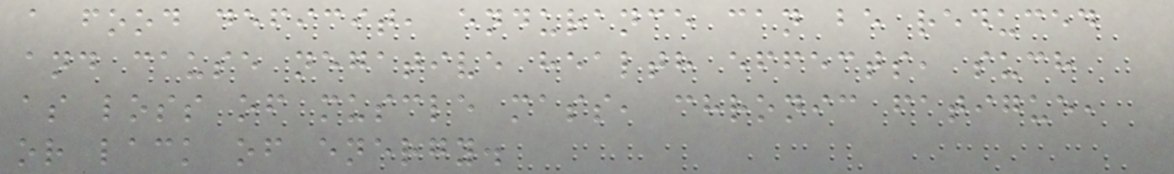a food deficit, endurance can be reduced
and cause negative health effects, such
as loss of muscle mass, chronic fatigue,
or lack of energy.
